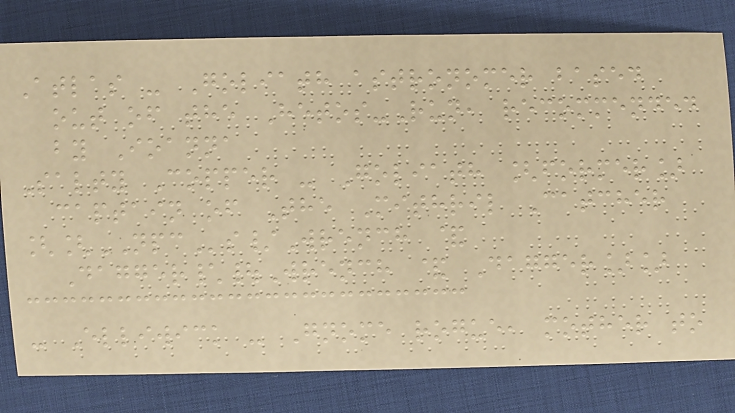Atlas - Goliath astronomer based
out of the Hetos-Run, recommended
by Ioanna
Salty Copper - Goliath [former]
captain of The Mithril Catcher
[[NPCs/Wrench &
Dagger\|Wrench & Dagger]]
- Elliwick - Gnome rogue, mother to
